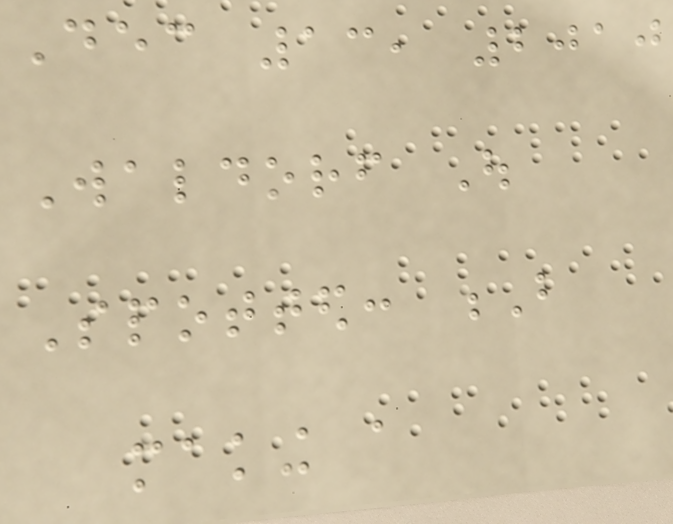Dec 13, 2010
Waldorf Out
Spotted: B
making a
